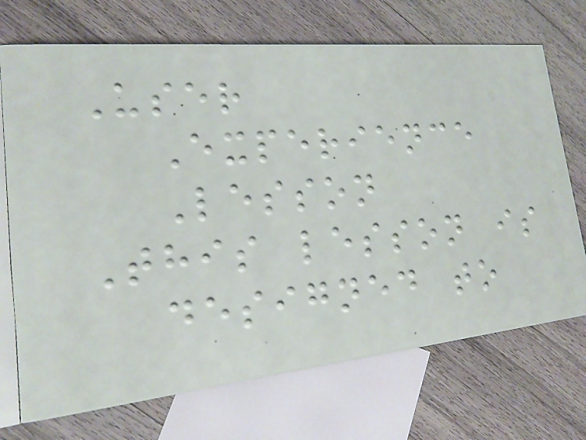User
Experience
Lesson
This lesson is
designed to
